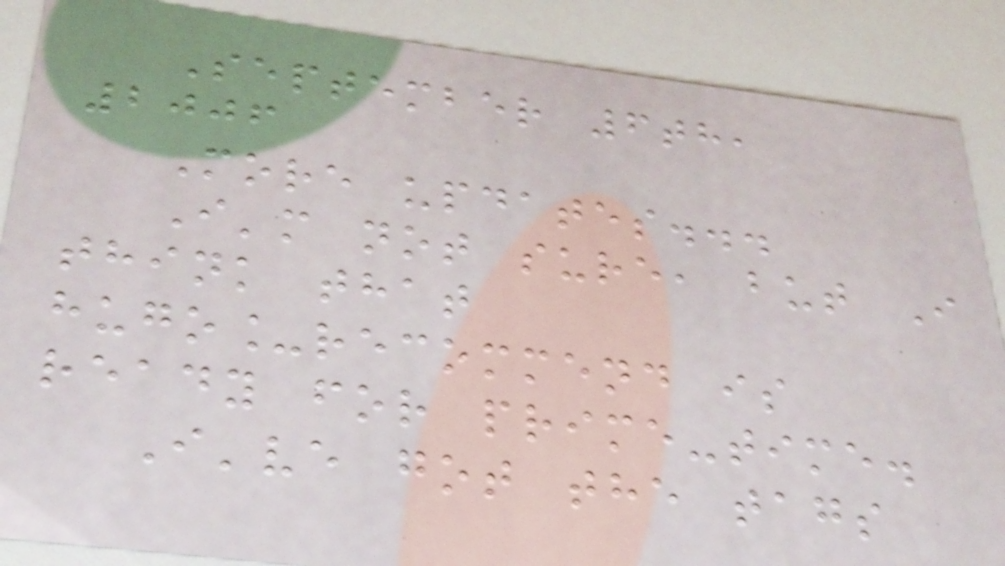September 6th,
2006
More updates...
I'm not sure, but I
think that
hugo_recommend is
ready for prime-time.
I've got the tags
